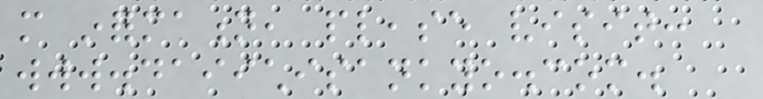more information, please visit:
www.daiichisankyo.com.
